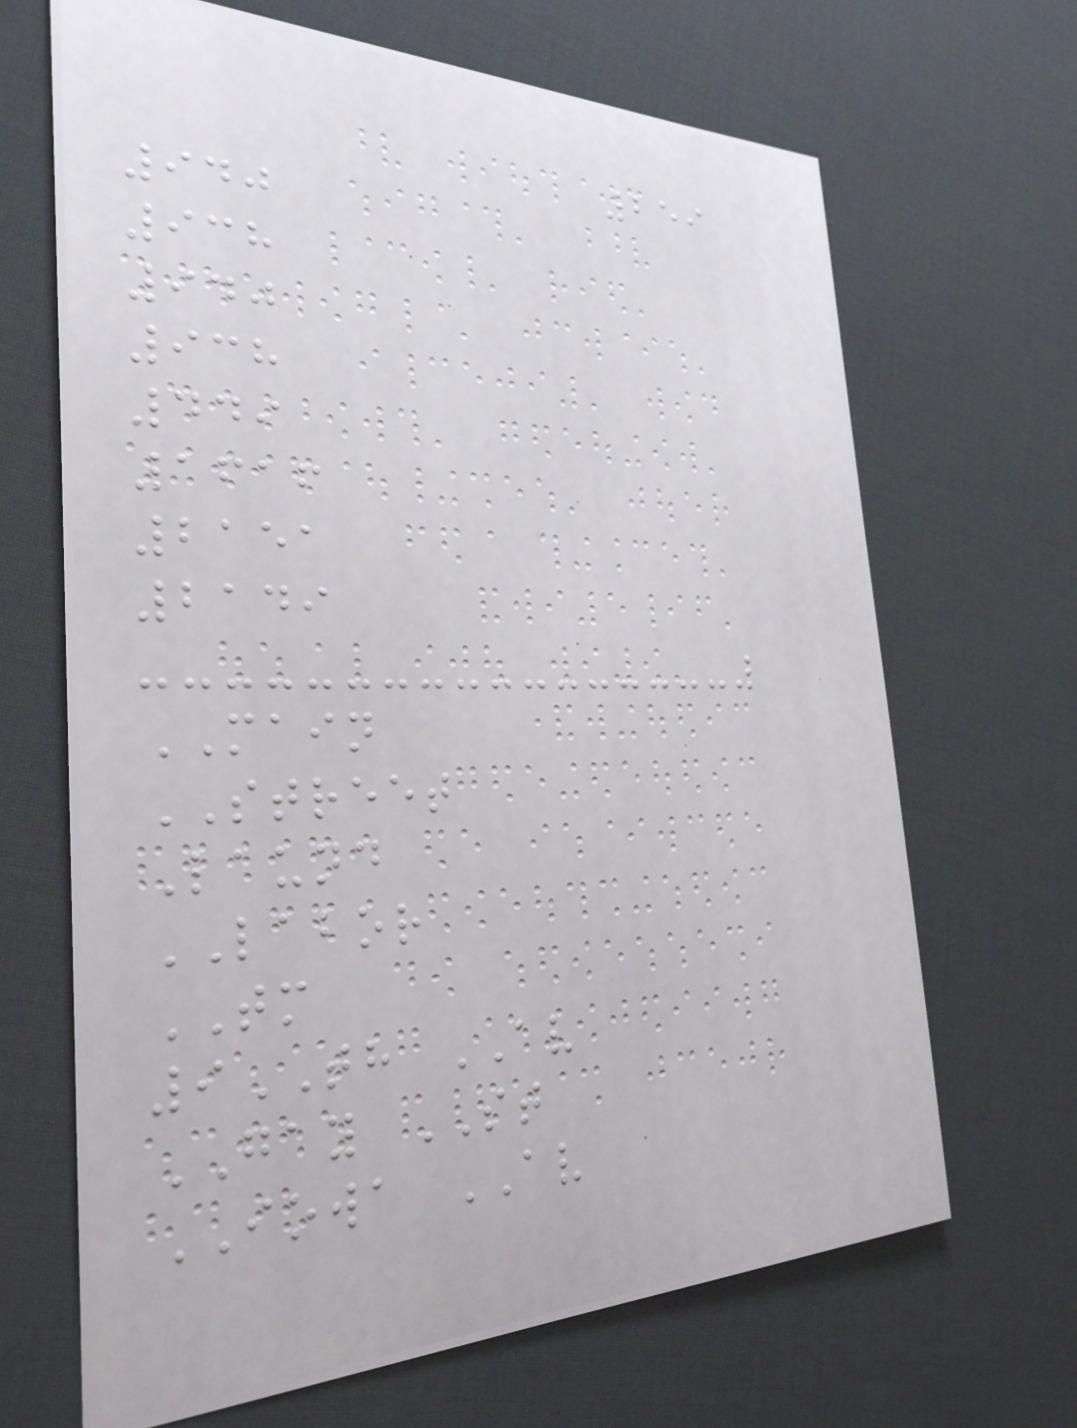259
940
938
940
938
449
1616
2151
2149
MAIN
STREET
Laund
LABOR
TM
9TH AV
GAY ST
IOWA AV
